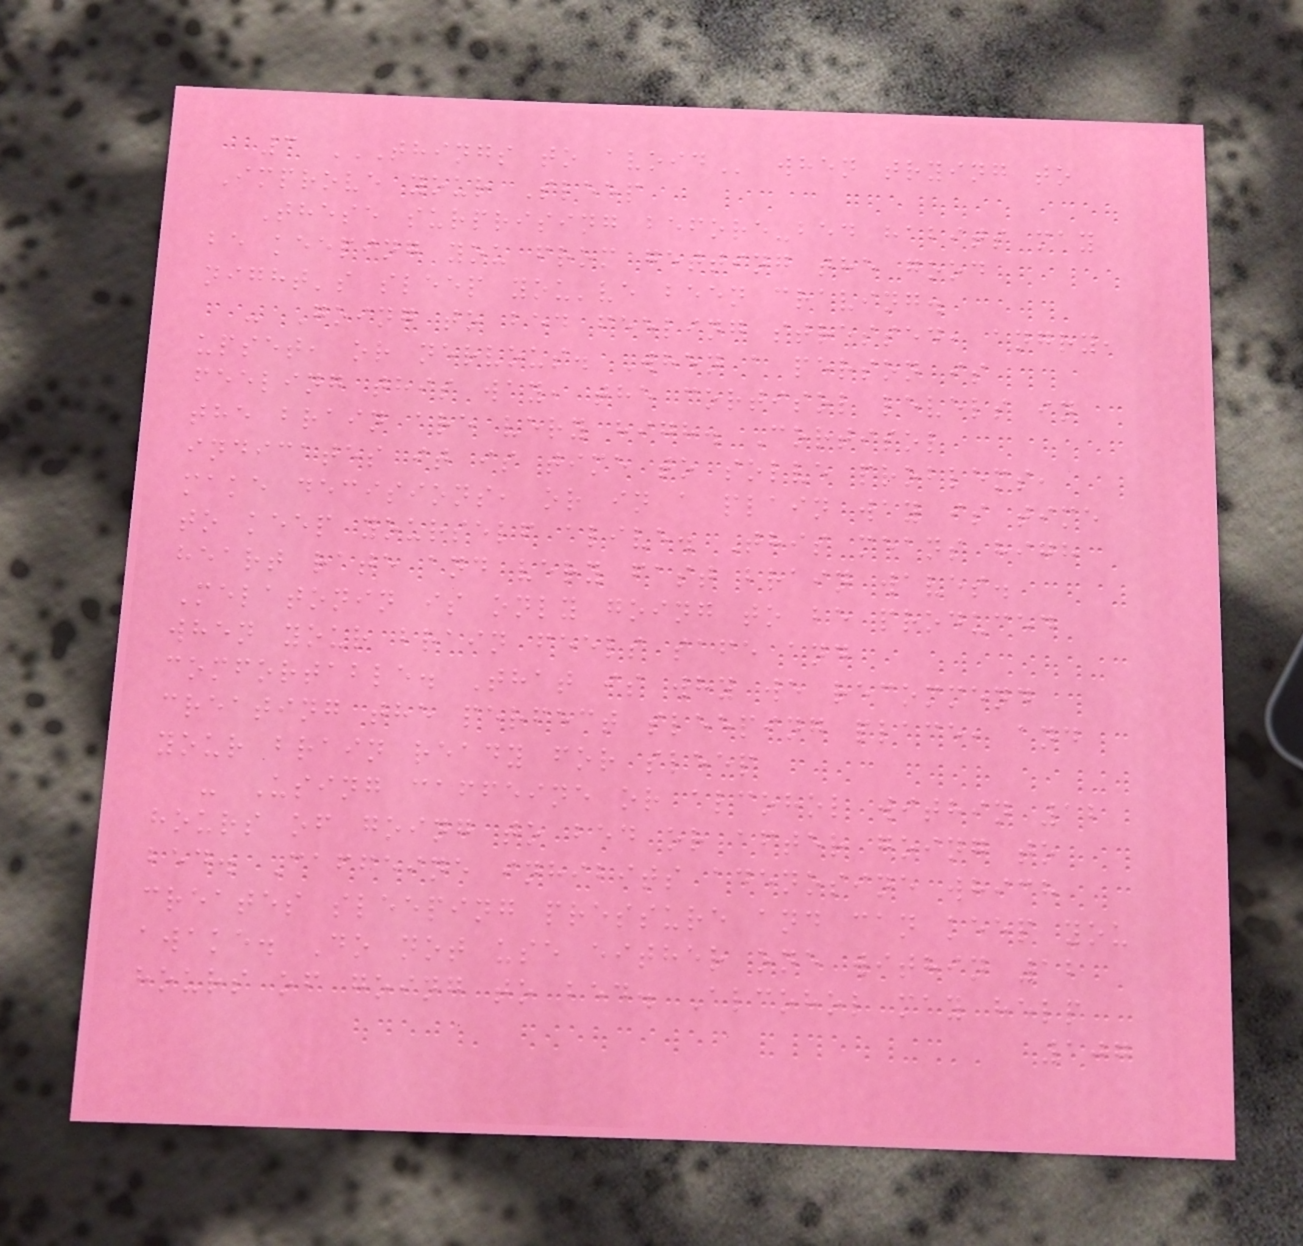3 THINGS TO AVOID when trying to
Improve your Sleep
These surprising before-bed habits may
be keeping you from getting the good
night's sleep you've been craving.
- Going to bed feeling stressed, angry,
upset, or nervous. When a person is
feeling this way, the cortisol levels in
the brain are very high. Cortisol
indicates it is time to solve problems,
make decisions, or in a plain way is time
to keep yourself alive. This means high
heart rate and very fast brain waves.
Melatonin is only going to be produced
when your brain feels safe and
comfortable. That is why we recommend
creating the perfect sleeping place, and
your brain ready for sleep
- Using caffeine or alcohol within 12
hours of going to bed or after going to
bed. Caffeine inhibits adenosine which
creates sleeping pressure and can keep you
awake. Do not use either one within 12
hours of going to bed. Alcohol may help
107
